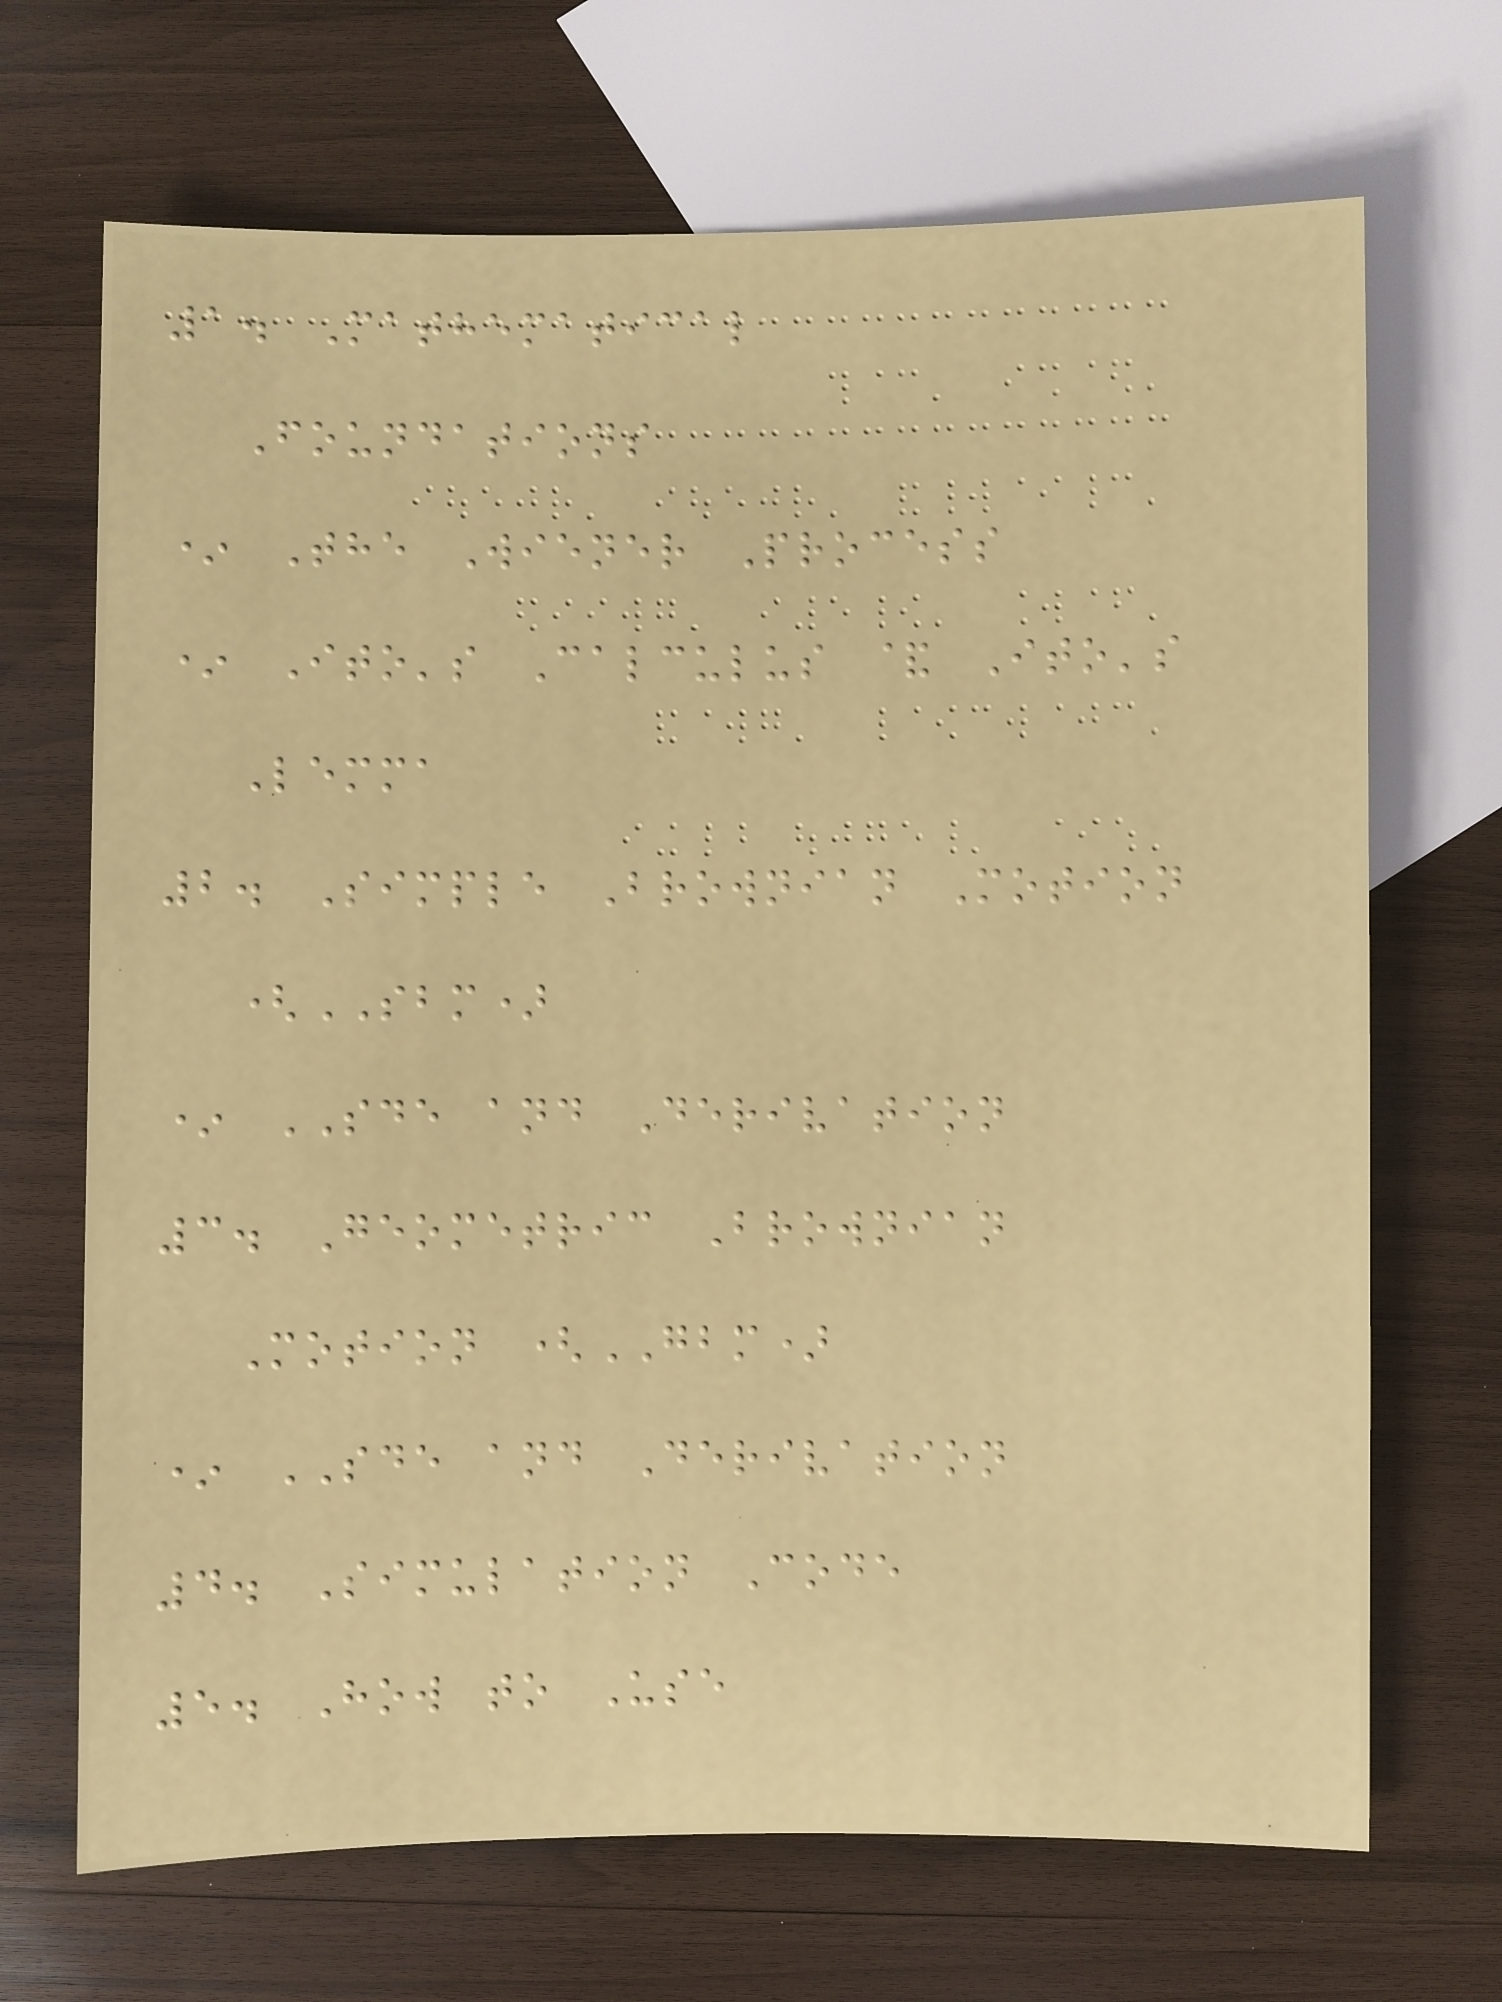1. Mathematical
Foundations
* The Wiener Process
* Ito's Calculus & Ito's
Lemma
2. Simple Brownian Motion
(SBM)
* SDE and Derivation
3. Geometric Brownian
Motion (GBM)
* SDE and Derivation
4. Simulation Code
5. How to Use
